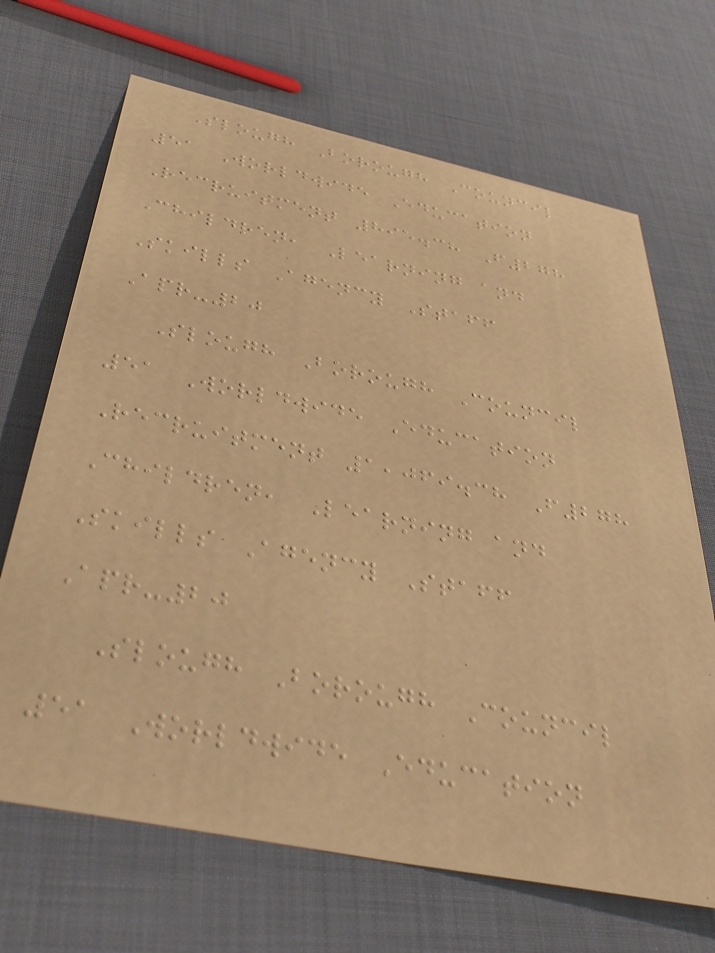Slough Borough Council
51 Worldwide Education
Recruitment 895.38 F278
Children, Learning and
Skills Agency Staff
Apr-20
Slough Borough Council
51 Worldwide Education
Recruitment 1,069.38 F278
Children, Learning and
Skills Agency Staff
Apr-20
Slough Borough Council
51 Worldwide Education
